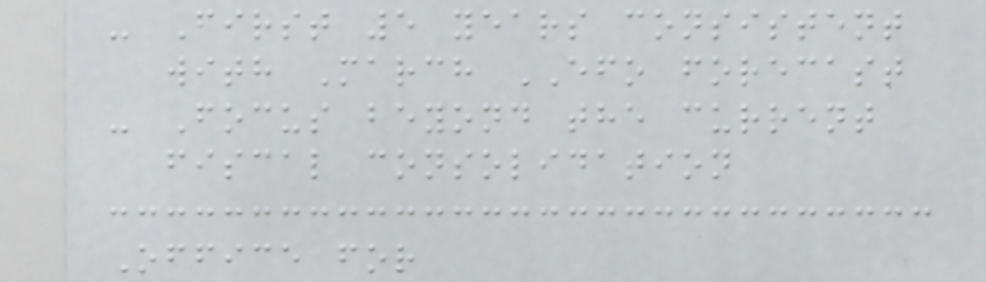- First 5 years consistent
with March EFO forecast
- Focus beyond the current
fiscal consolidation
Office for
